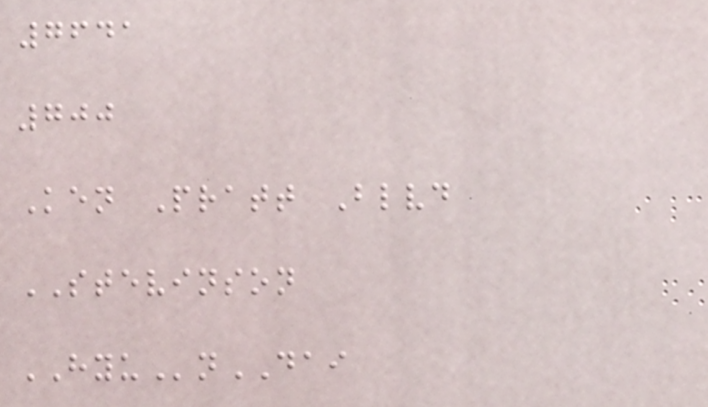7641
700
Ken Pratt Blvd
STEVINSON
HYUnDAI
